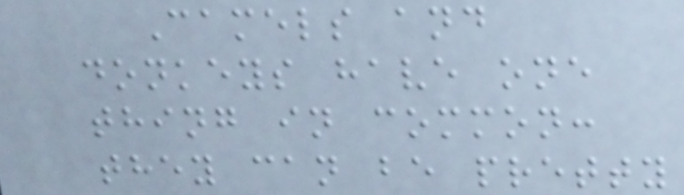Camels and
donkeys have one
thing in common:
they can be pretty
